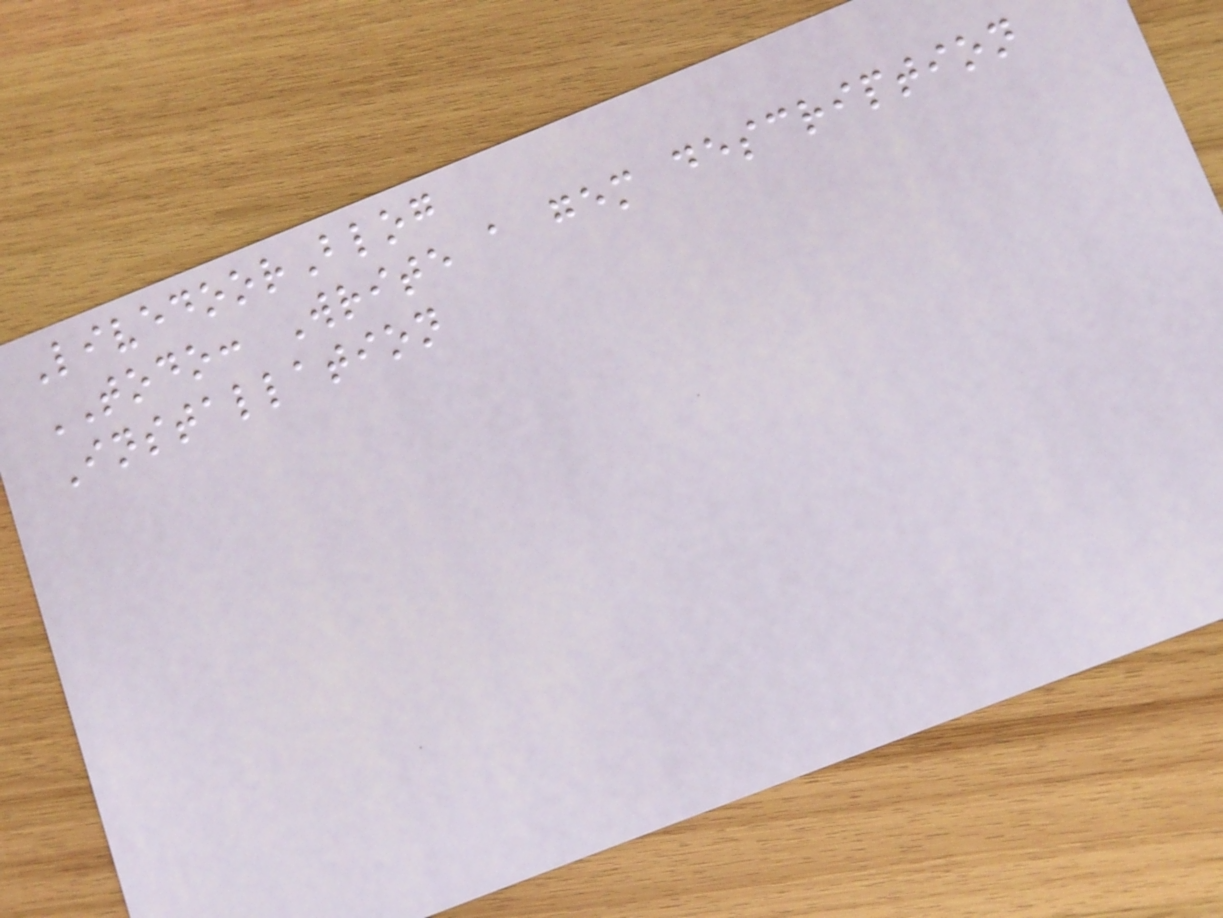LivedoorBlog
TODO: Write a gem description
Installation
